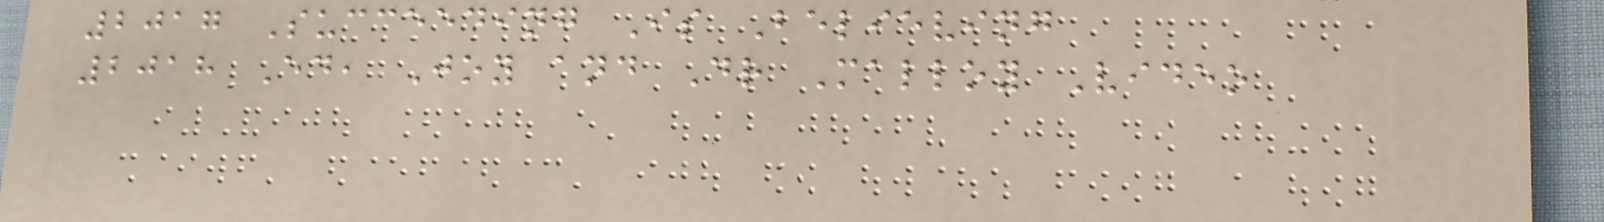2017 Succeeding Is Believing
2018 Ed, Joy and Dr Malloy Video
